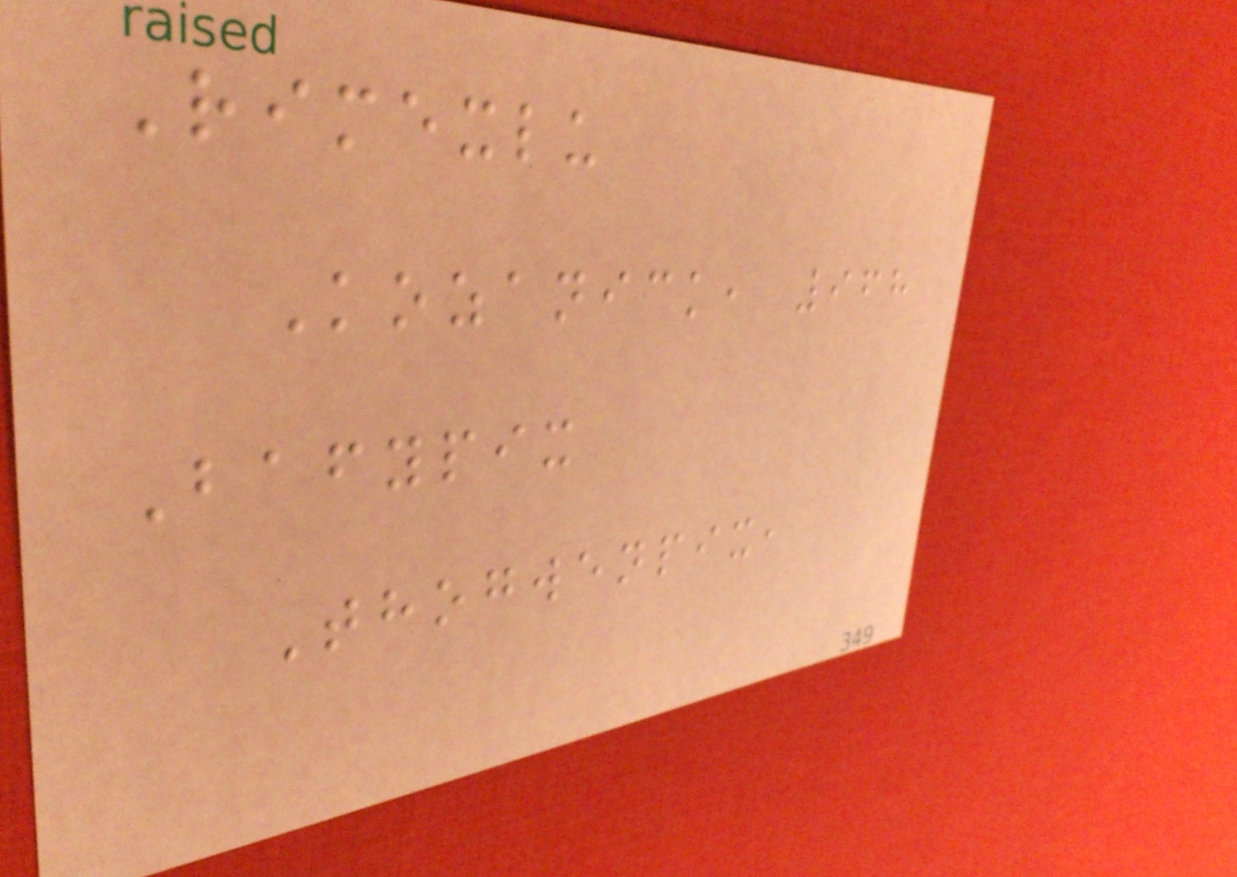Rimexlu
Kozanick, 968
Bafypix
Thogwenpix,
